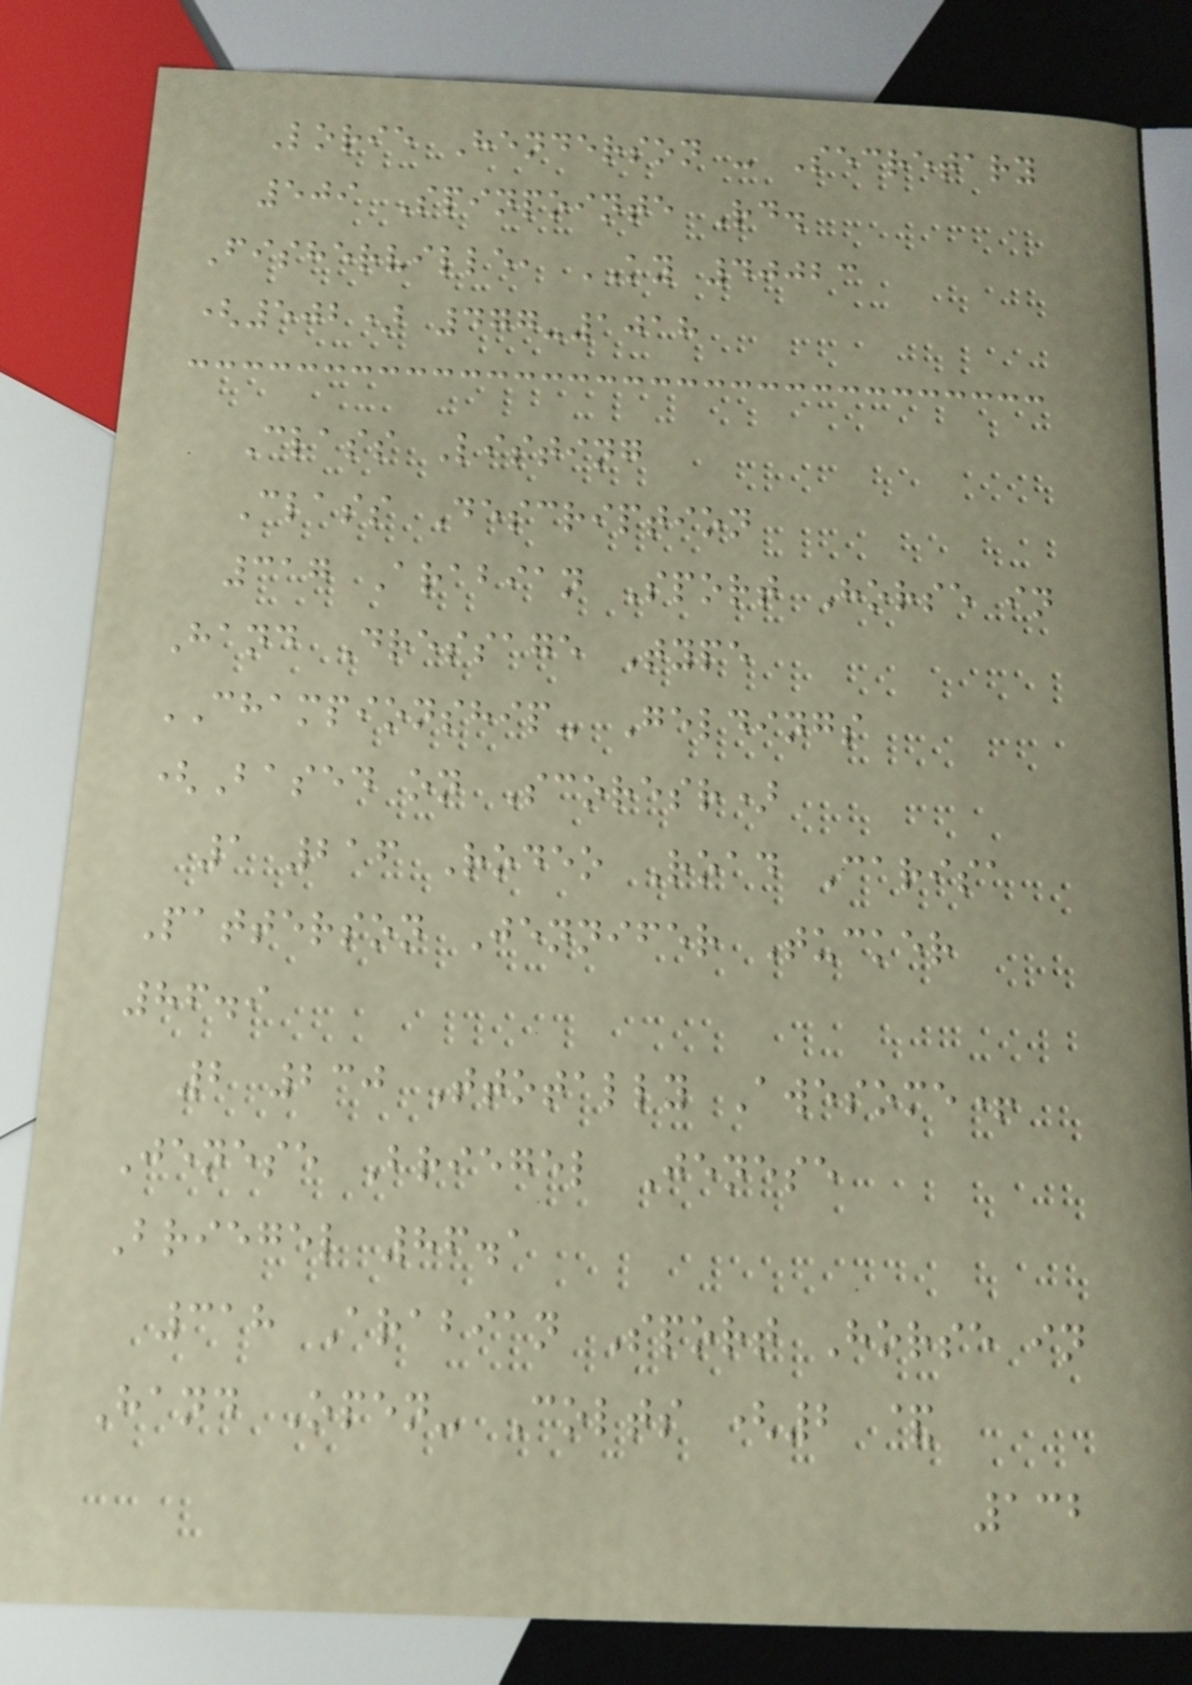Lorie Henderson - Secretary
509 Spinpointe Rd.
Fisherville, KY 40023
(502) 477-1018
Class Listing
Class Description
317 Arabian Sport Horse in
Hand Dressage Type
CHAMPIONSHIP- Geldings
(Based on Scoresr)
1 216 Rodeo Road Carisa
Patterson Jennifer Tucker
86.9
2 230 Ttotally Awesome+
Jenese Briegel Jenese
Briegel 86.1
318 Arabian Sport Horse in
Hand Open- Colts (2 &
132
